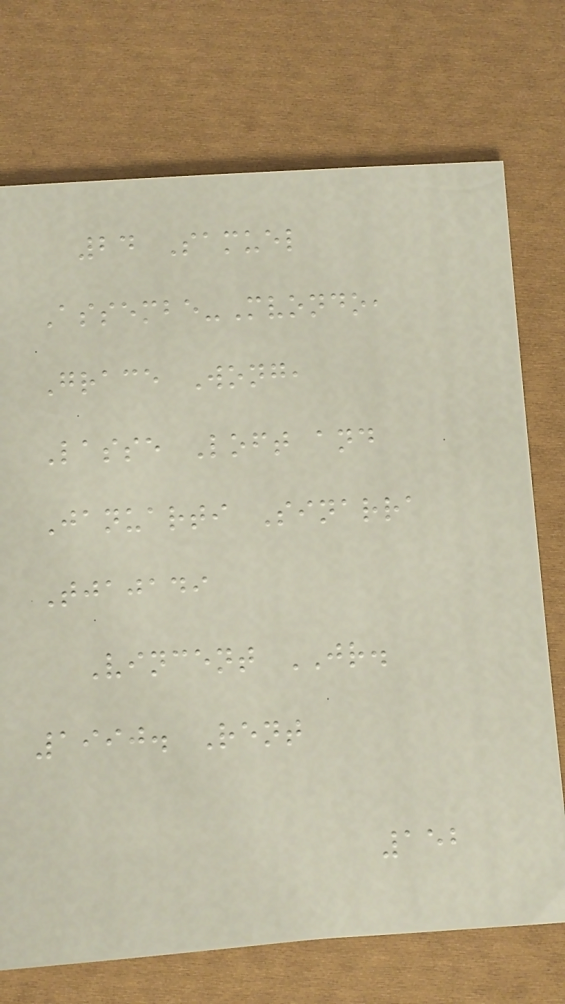24 Samuel
Assembe-Mvondo,
Grace Wong,
Lasse Loft and
Januarti Sinarra
Tjajadi
Vincent JR.
1990. Rent
152
